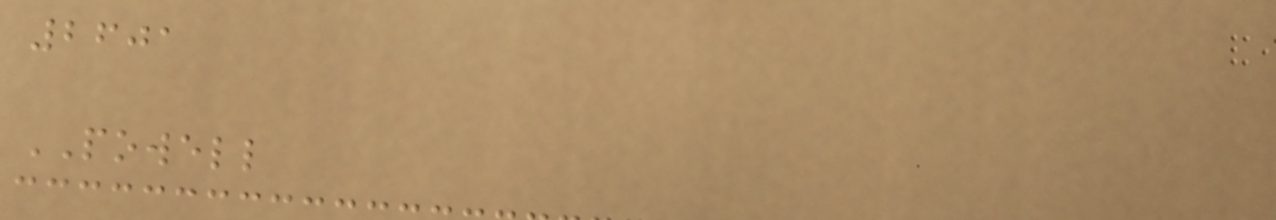2601
POWELL
